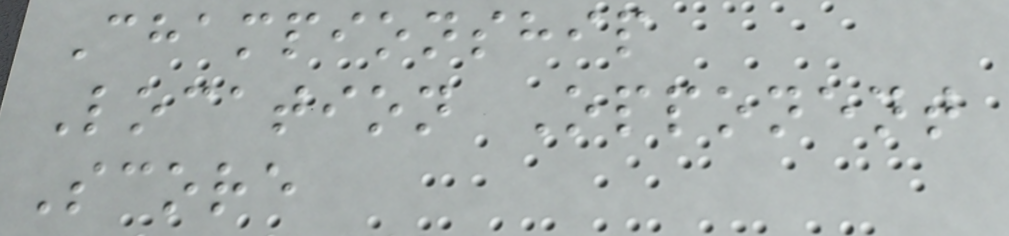Championship
Location Opponent
Score
